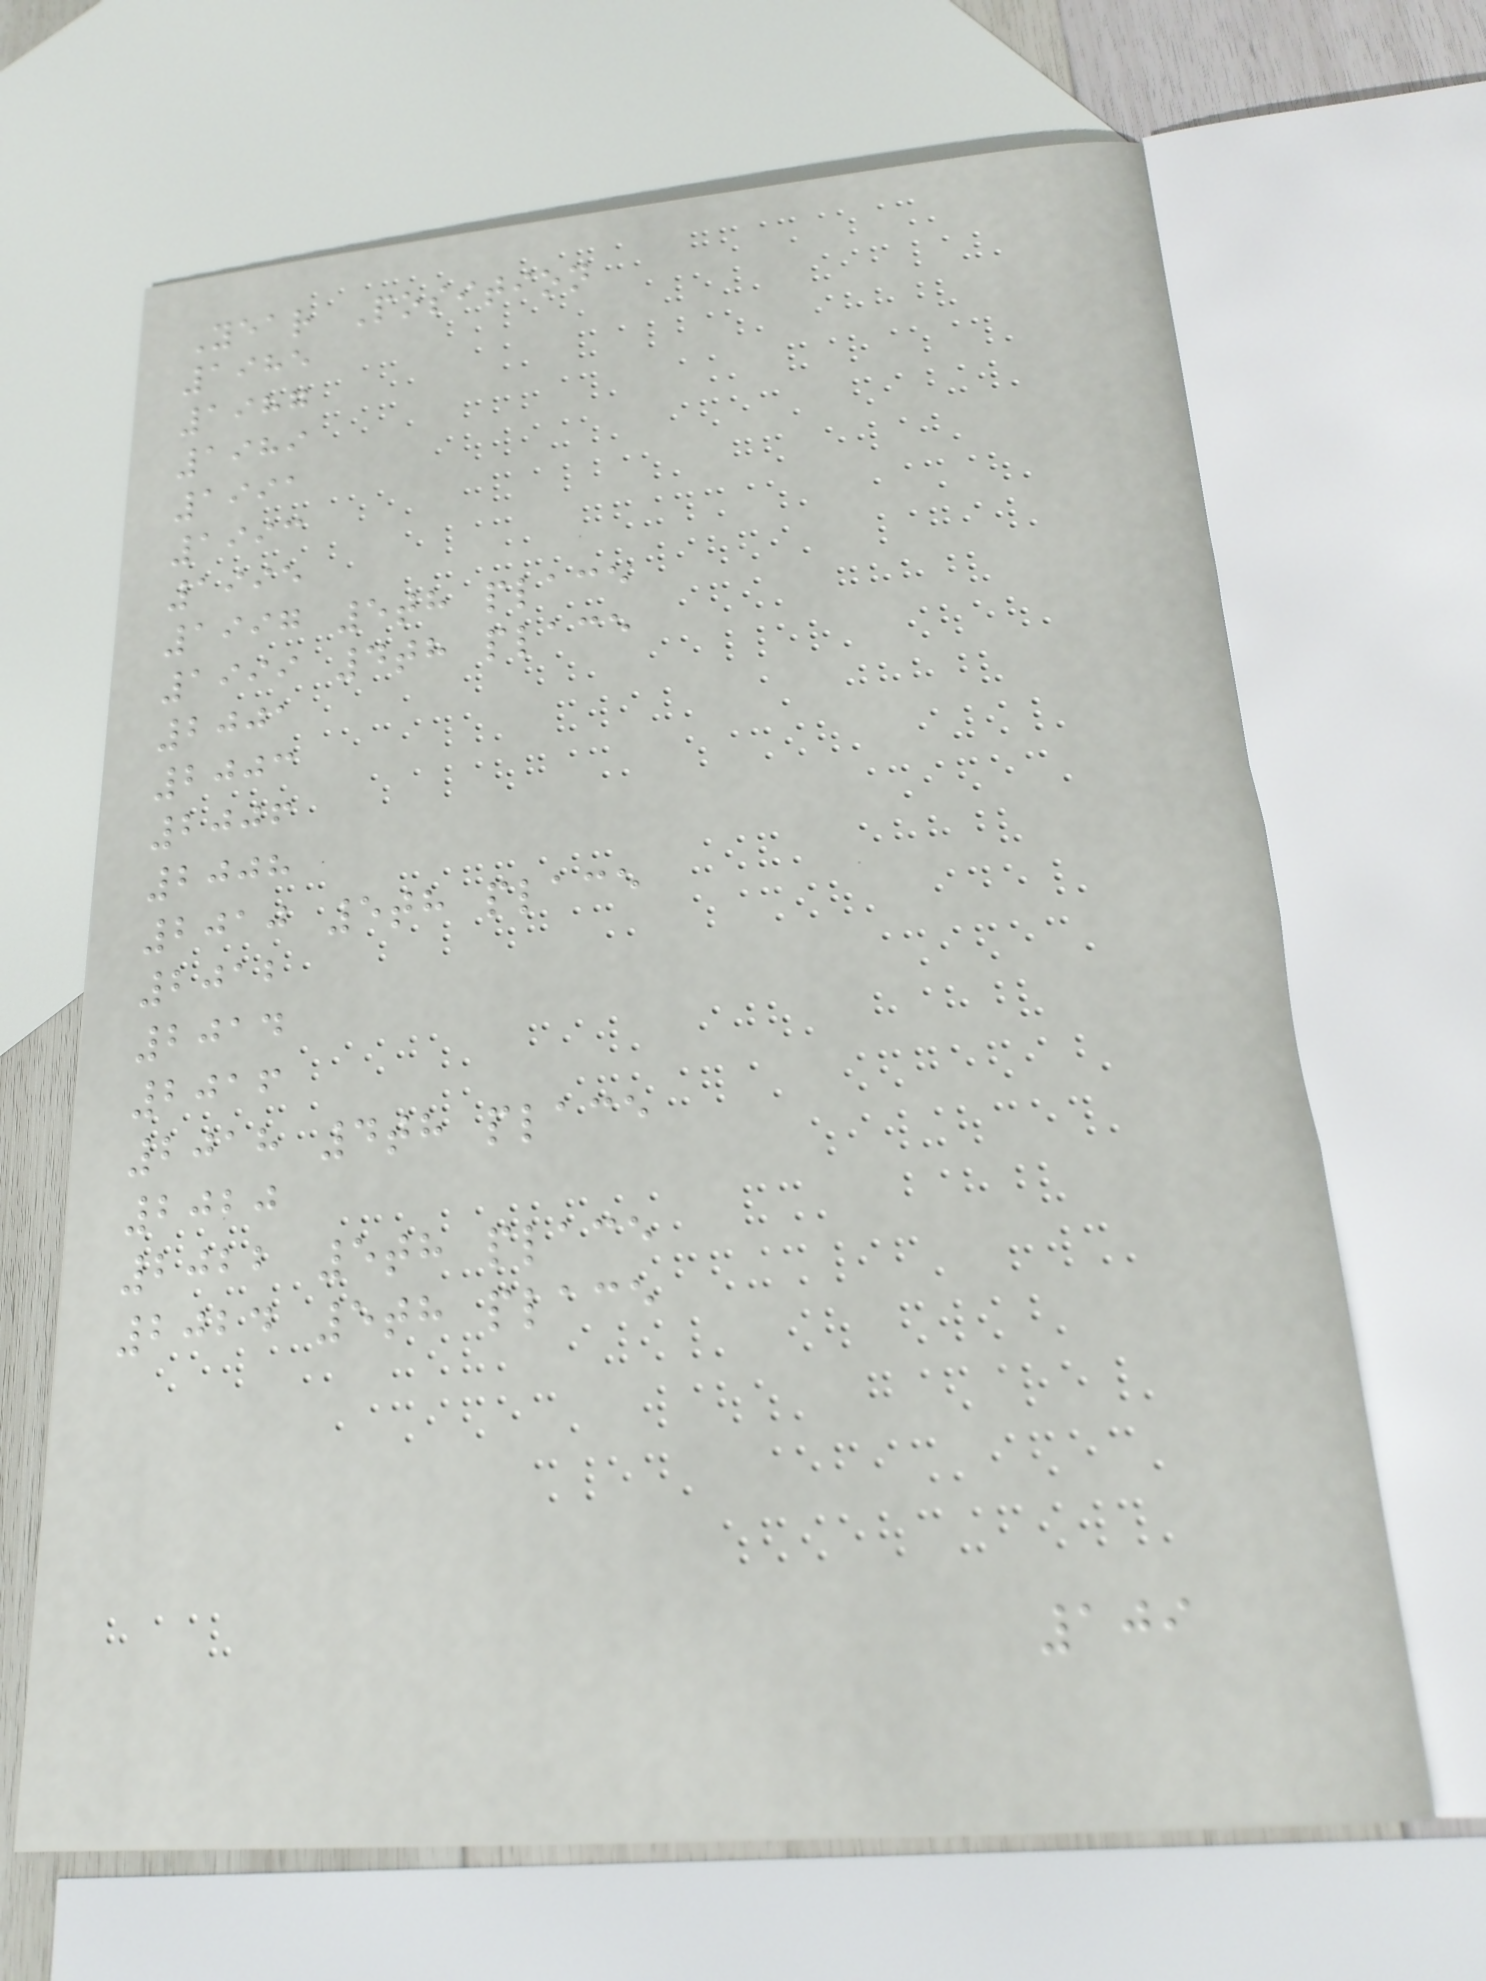Year Position
1985
1987
1989
1991
1993
1995
1997 5th place
1999 4th place
2001
2003
2006
2008
2010 5th place
2012
2014
2016
2018 4th place
2020
2022 5th place
2024 5th place
109
